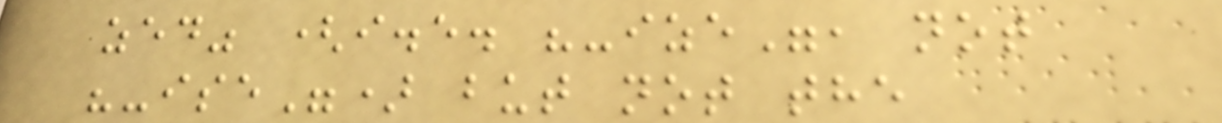zed" (i.e. "-ize", not
"-ise") but not the
